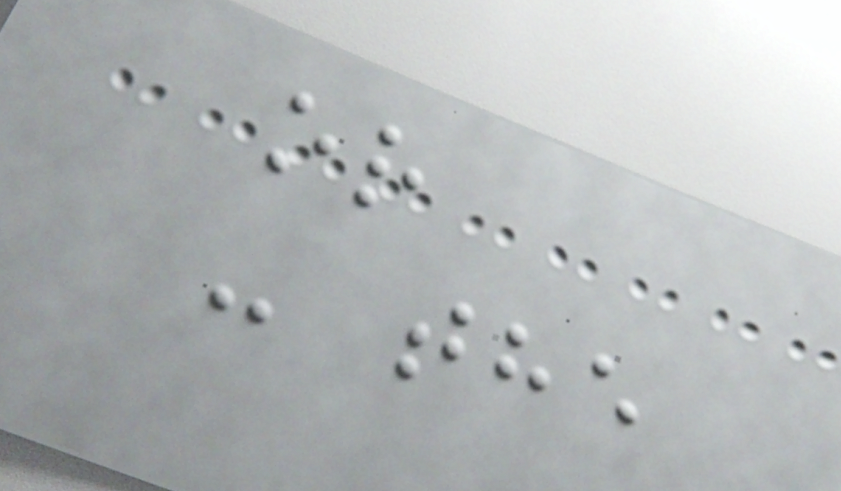or
- the
